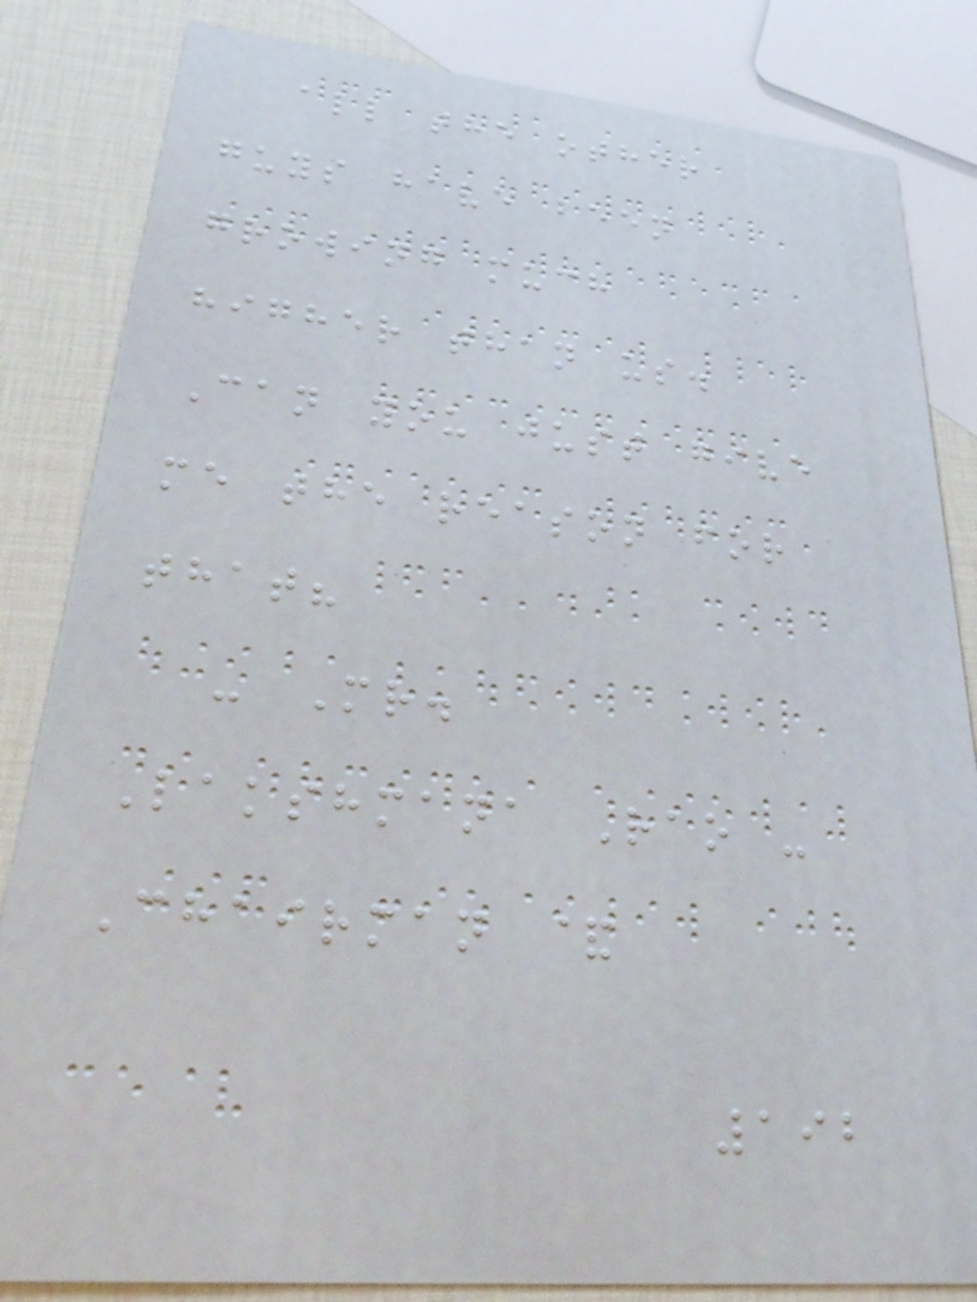all the other
guys have been
growing much
higher than us.
Can you just give
me the reason for
that?
- Mr.
Lakshmana Rao -
Chairman &
192
